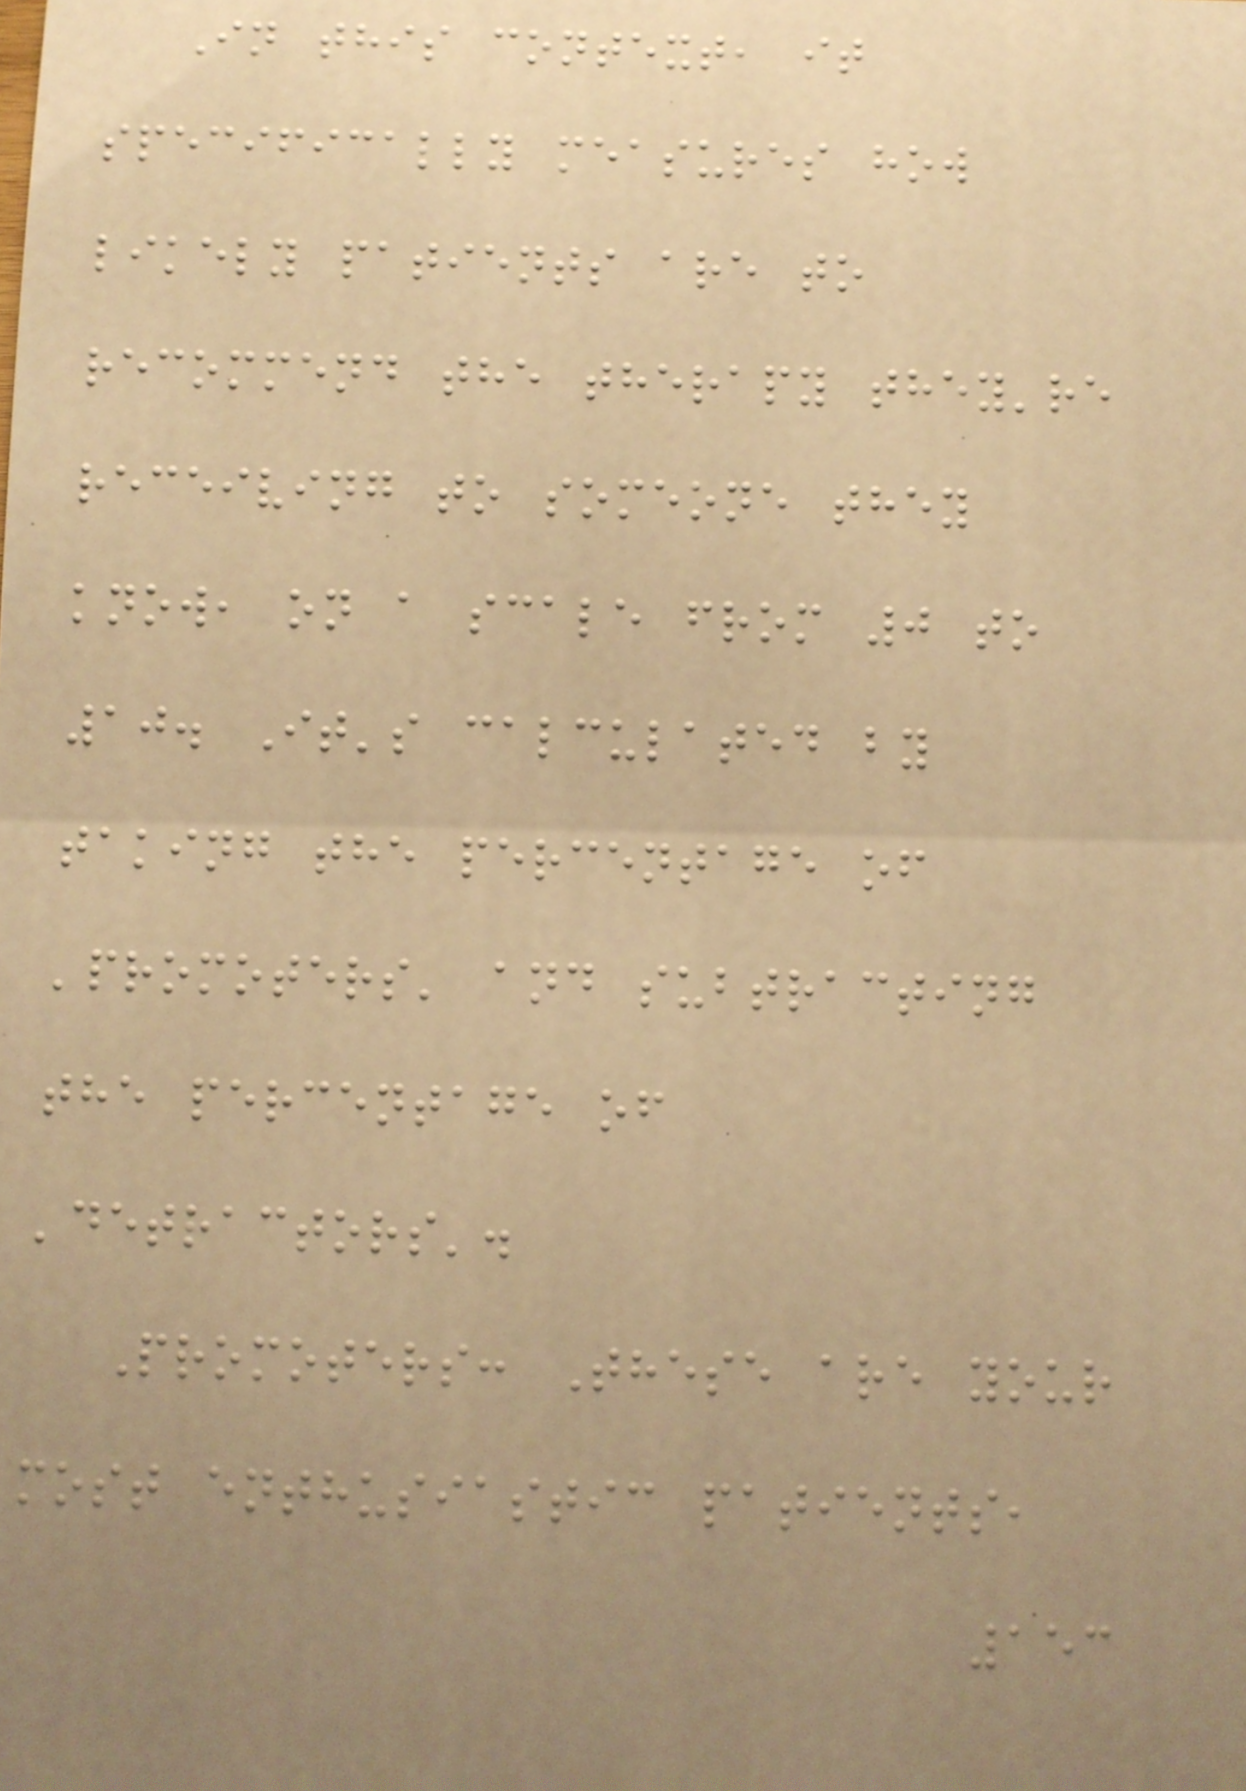In this context, it
specifically measures how
likely patients are to
recommend the therapy they're
receiving to someone they
know, on a scale from 0 to
10. It's calculated by
taking the percentage of
'promoters' and subtracting
the percentage of
'detractors'.
Promoters: These are your
most enthusiastic patients,
153
